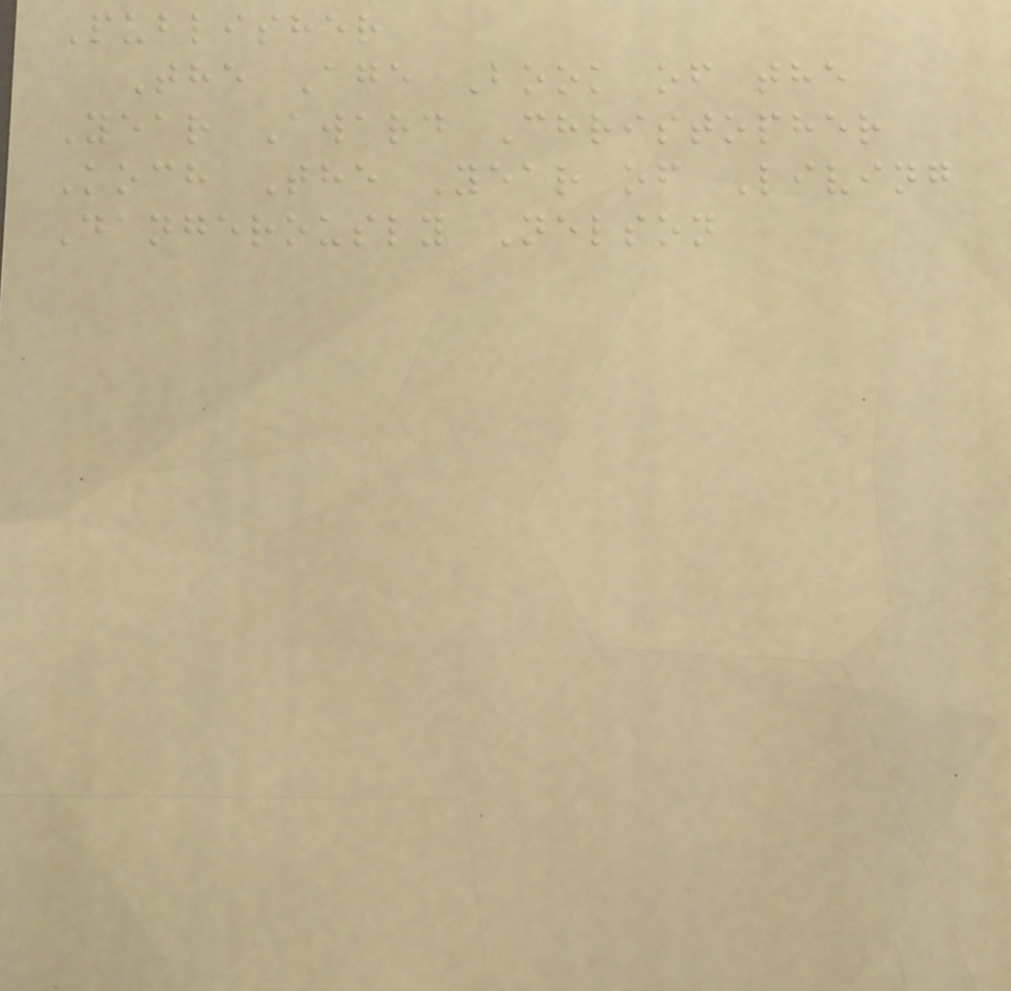Publisher
The Age Book of the
Year Award Christopher
Koch The Year of Living
Dangerously Nelson
